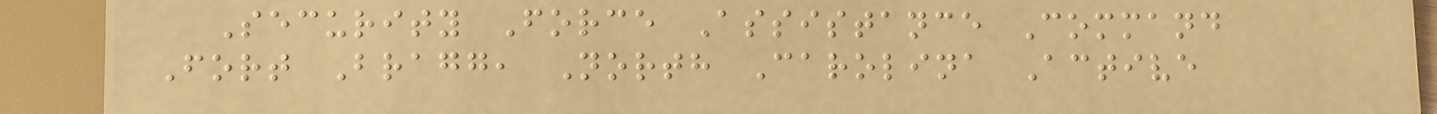Security Force Assistance Command
Fort Bragg, North Carolina Active
